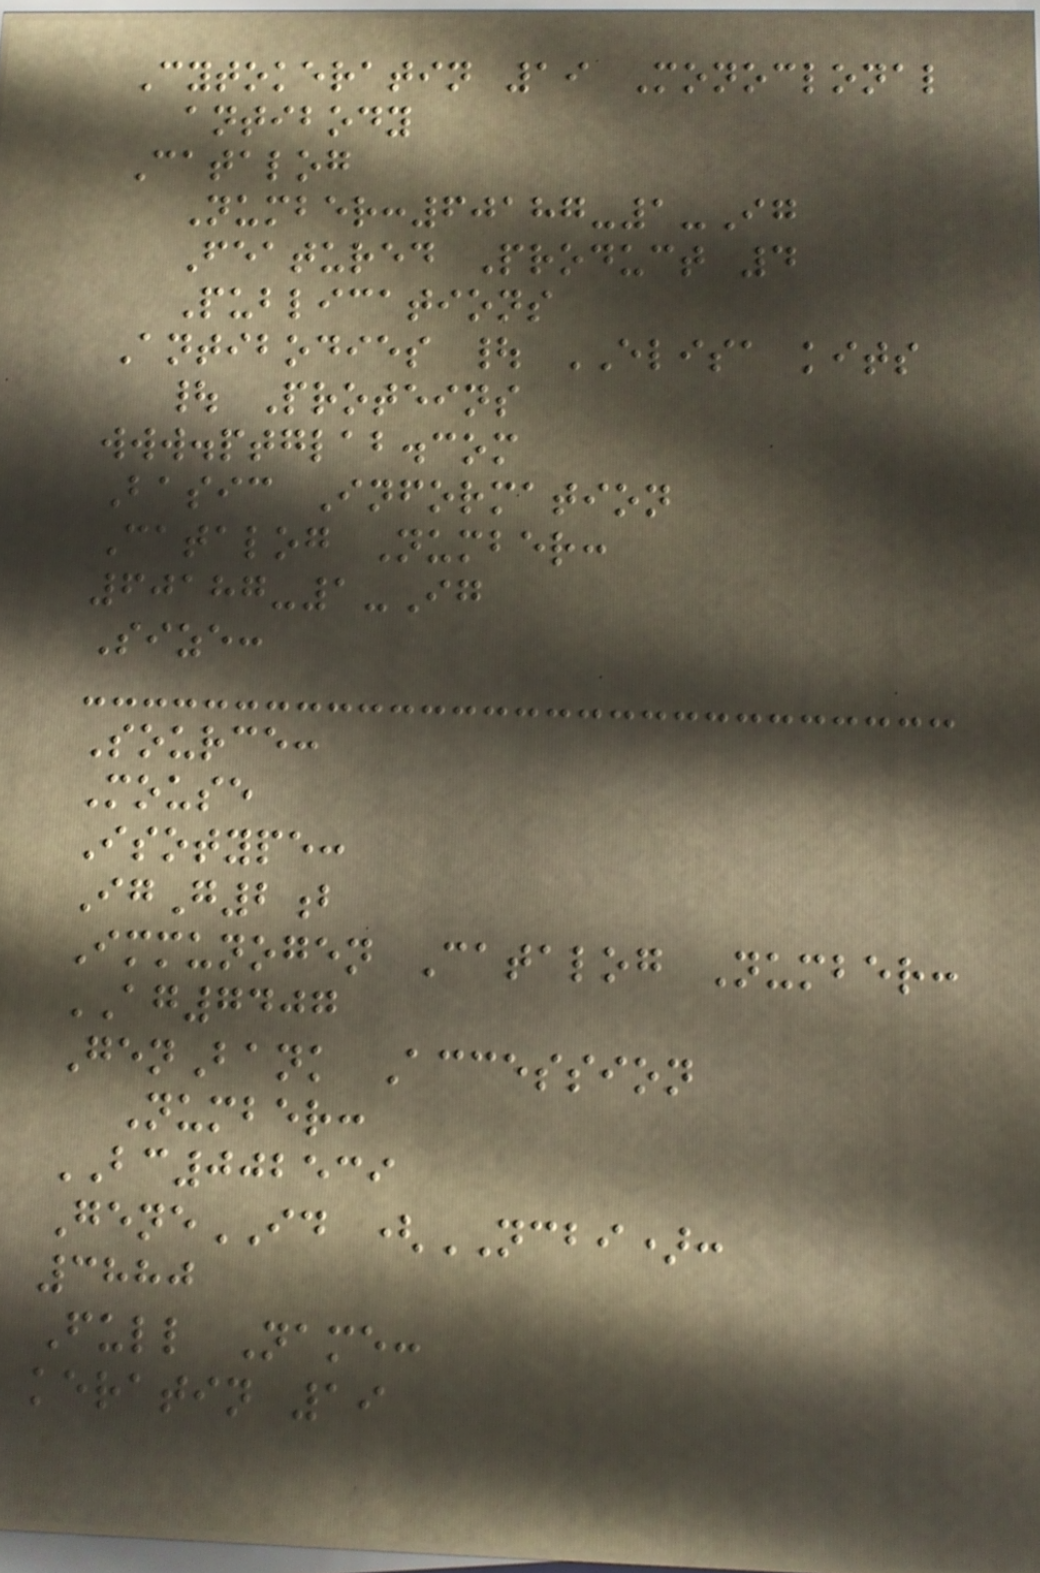Cytokeratin 19 Monoclonal
antibody
Catalog
Number:60187-1-Ig
Featured Product 4
Publications
Antibodies | ELISA kits
| Proteins
www.ptglab.com
Basic Information
Catalog Number:
60187-1-Ig
Size:
Source:
Mouse
Isotype:
IgG2b
Immunogen Catalog Number:
AG7407
GenBank Accession
Number:
BC002539
GeneID (NCBI):
3880
Full Name:
keratin 19
